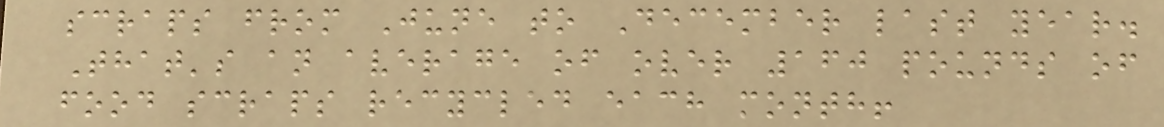scraps from June to December last year.
That's an average of over 160 pounds of
food scraps recycled each month!
